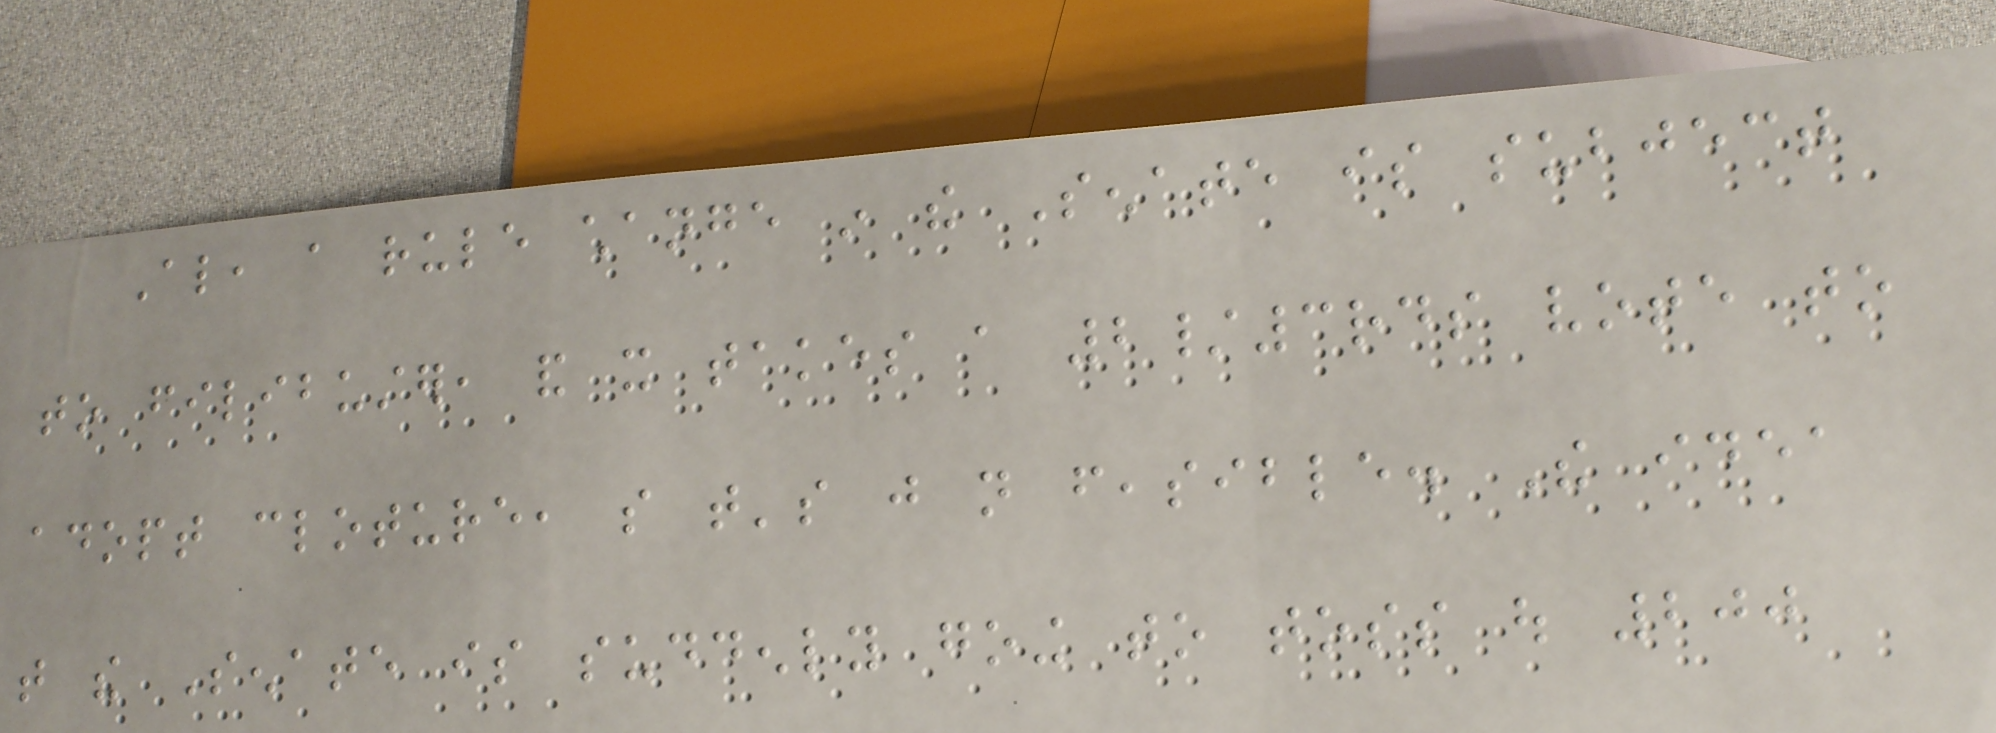Also, a rule change in the Senate is subject
to filibuster, and it takes a 2/3rds vote to
adopt cloture, so that's just not feasible. The idea
that the Senate is suddenly going to toss out 200
